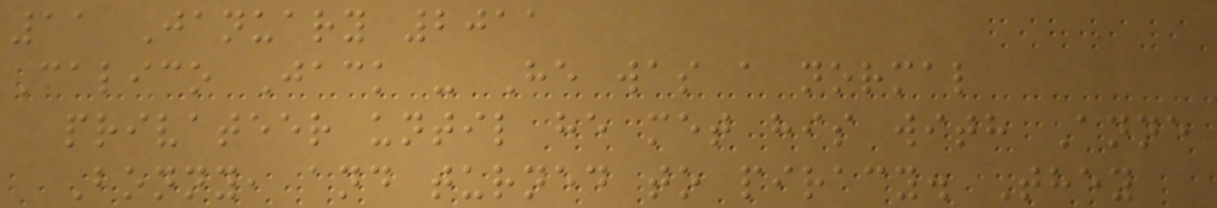11 January 2011
Calico Jack - He was a normal
privateer until he met his with Anne
Bonny, and turned to piracy. They
